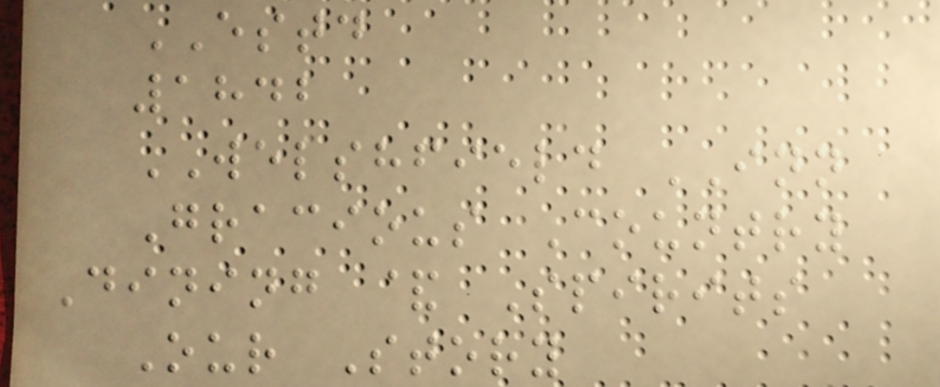ESTD
1842
WELSHFIELD INN
Gracious Country
Dining & Spirits
Our Story
